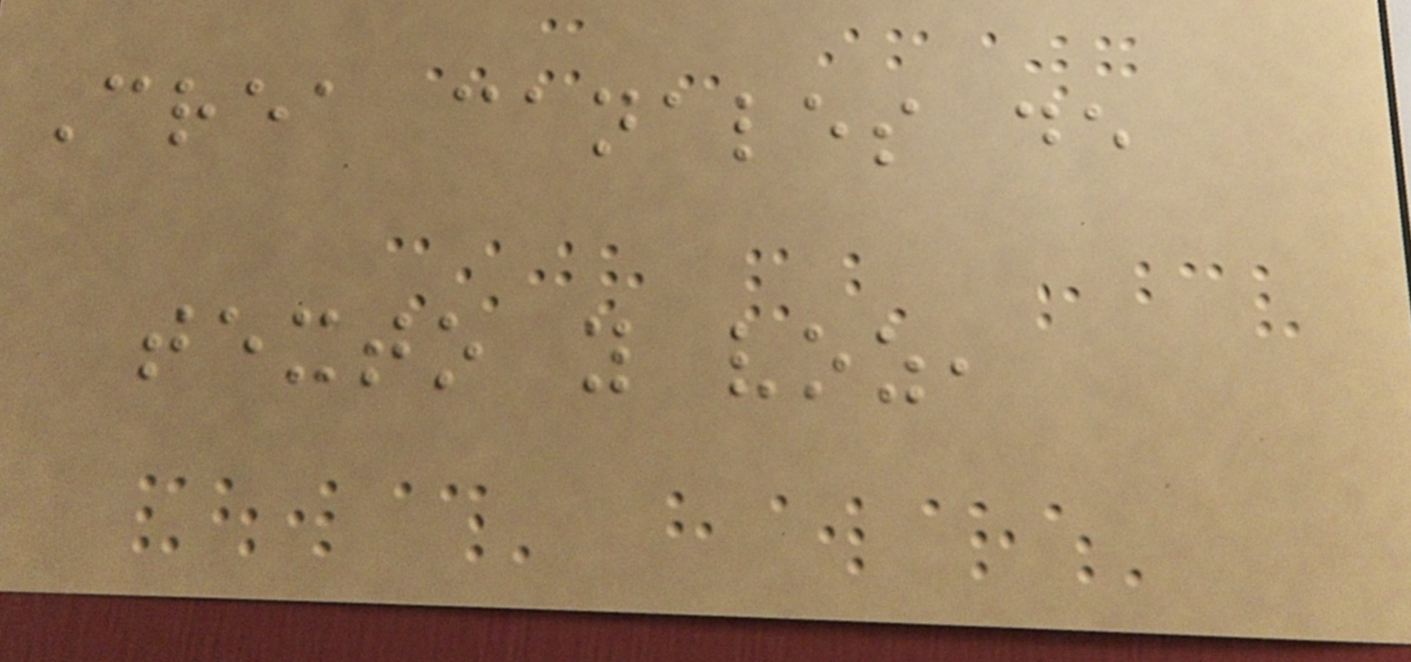Crea canales de
texto y voz,
